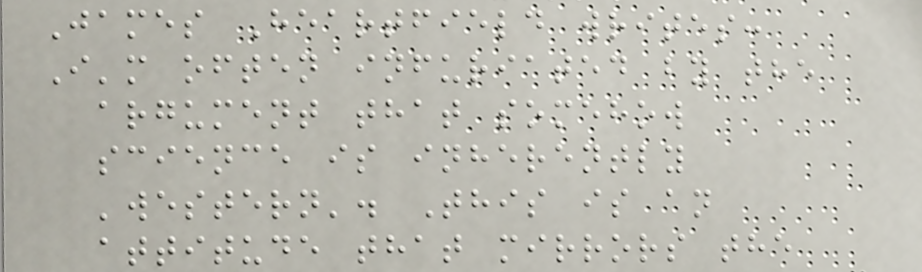James Heartfield writes:
I'm often infuriated by the
argument that somehow
science is inherently
'western'. This is an
attitude that mirrors the
